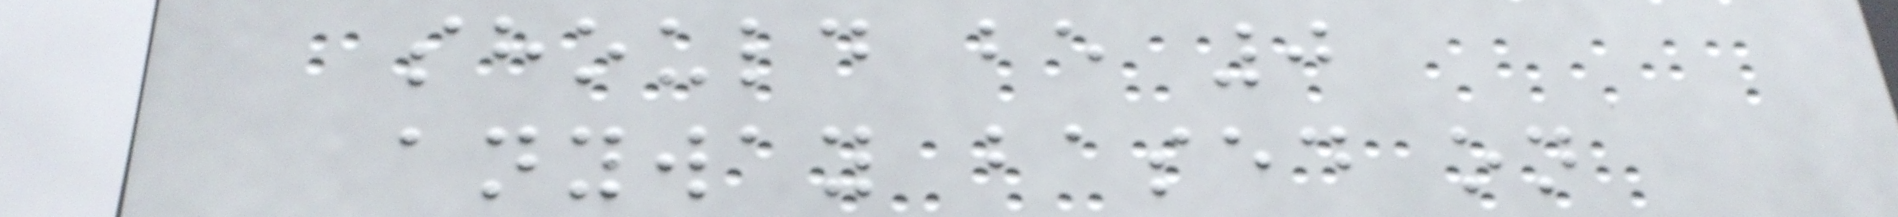should be 0
anyway based on
